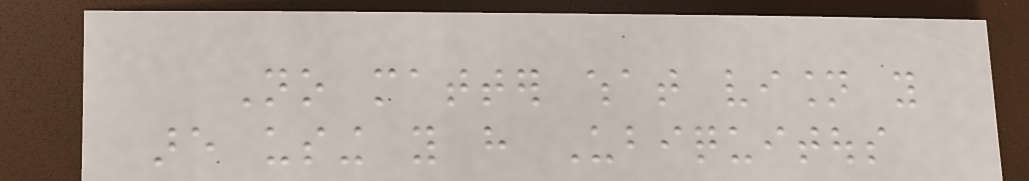No matter what vision you
are using you have Ubiquitous
